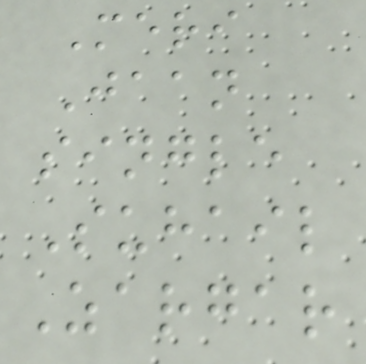Meri
Jaan
single
Suhail
Zargar
